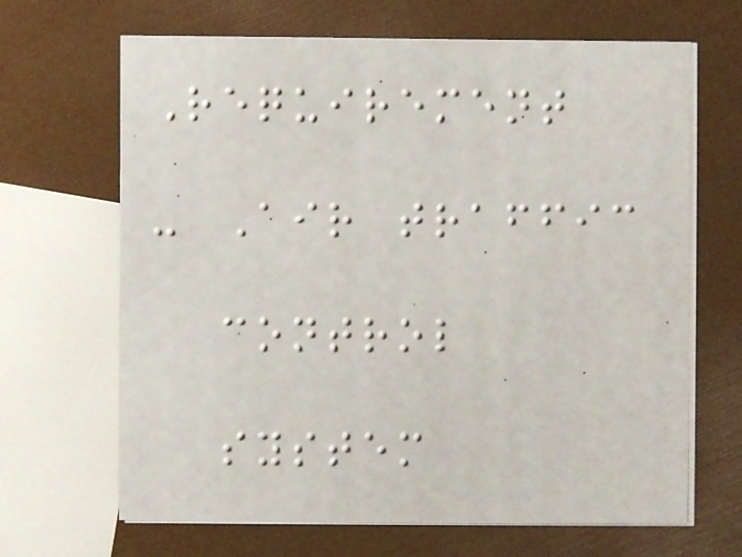Requirement
- Air traffic
control
system
